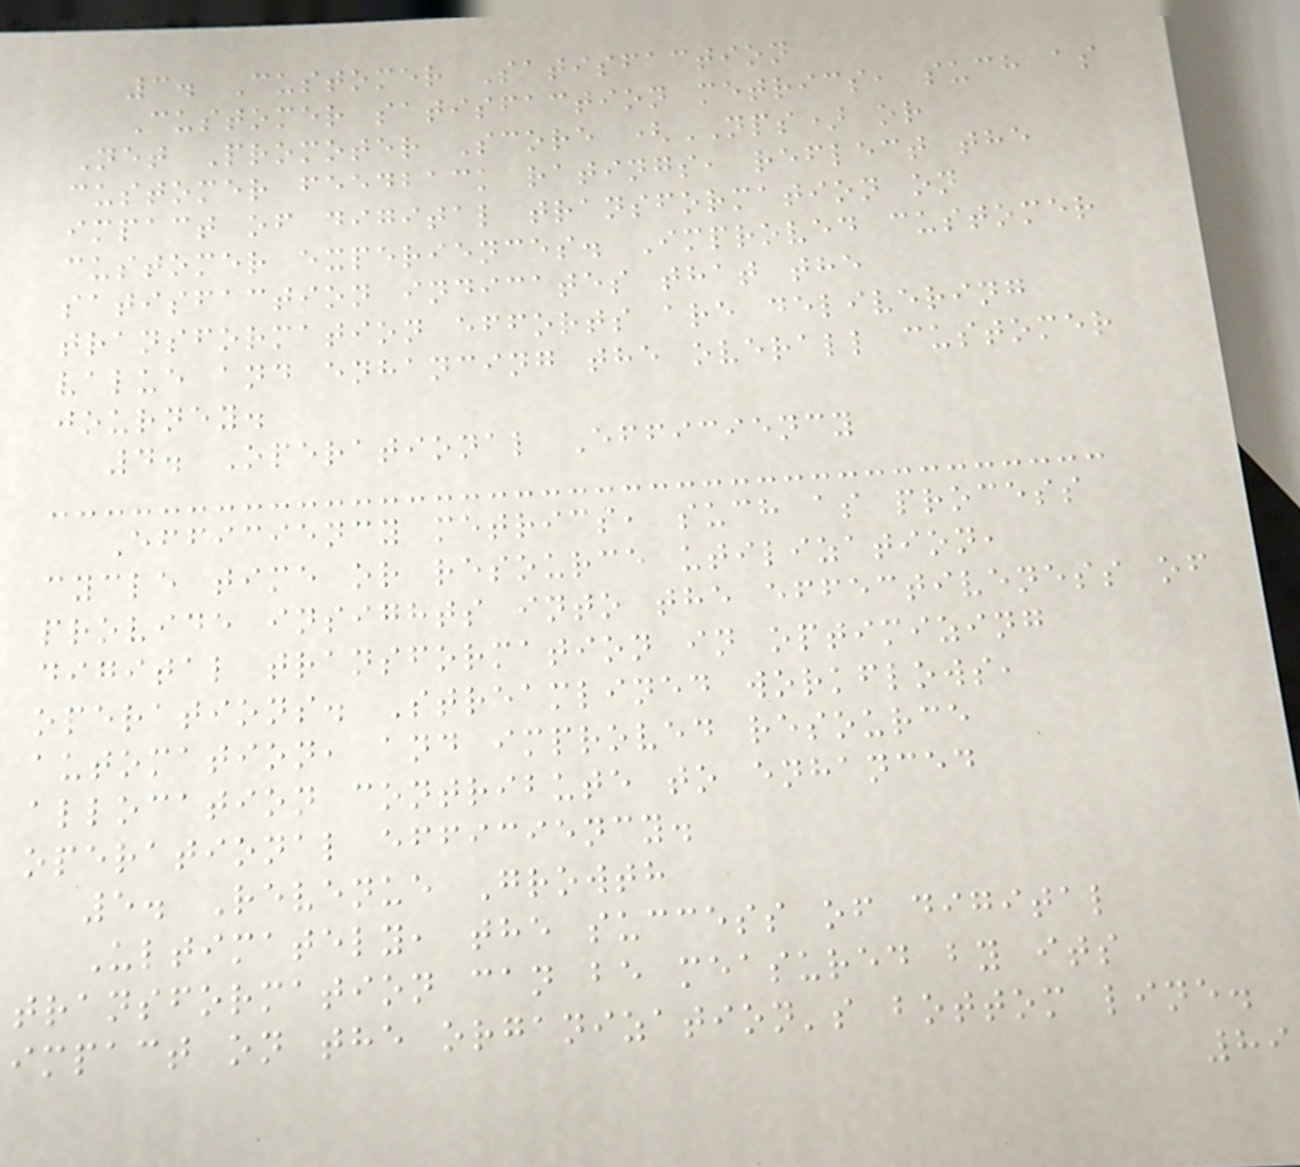3. Customer Satisfaction
Customer satisfaction metrics, such as
Net Promoter Score (NPS) or
customer feedback ratings, reflect the
impact of digital transformation on
customer experiences. Improved customer
satisfaction indicates that the
transformation efforts are delivering
value and enhancing the overall customer
journey.
4. Operational Efficiency
Efficiency metrics, such as process
cycle time or resource utilization,
provide insights into the effectiveness of
digital transformation in optimizing
operations. Streamlined workflows,
automation, and improved resource
allocation contribute to enhanced
operational efficiency.
5. Revenue Growth
Ultimately, the success of digital
transformation can be measured by its
impact on the organization's bottom line.
89
